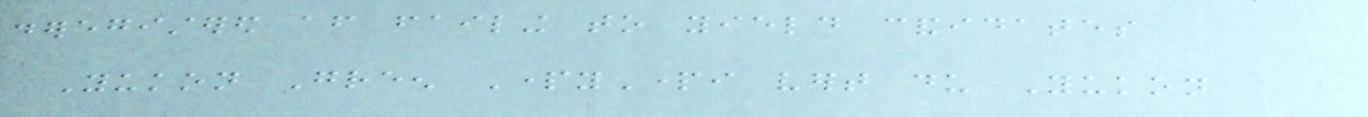deregistered after failing to yield candidates
Yukon Green PartyParti vert du Yukon
